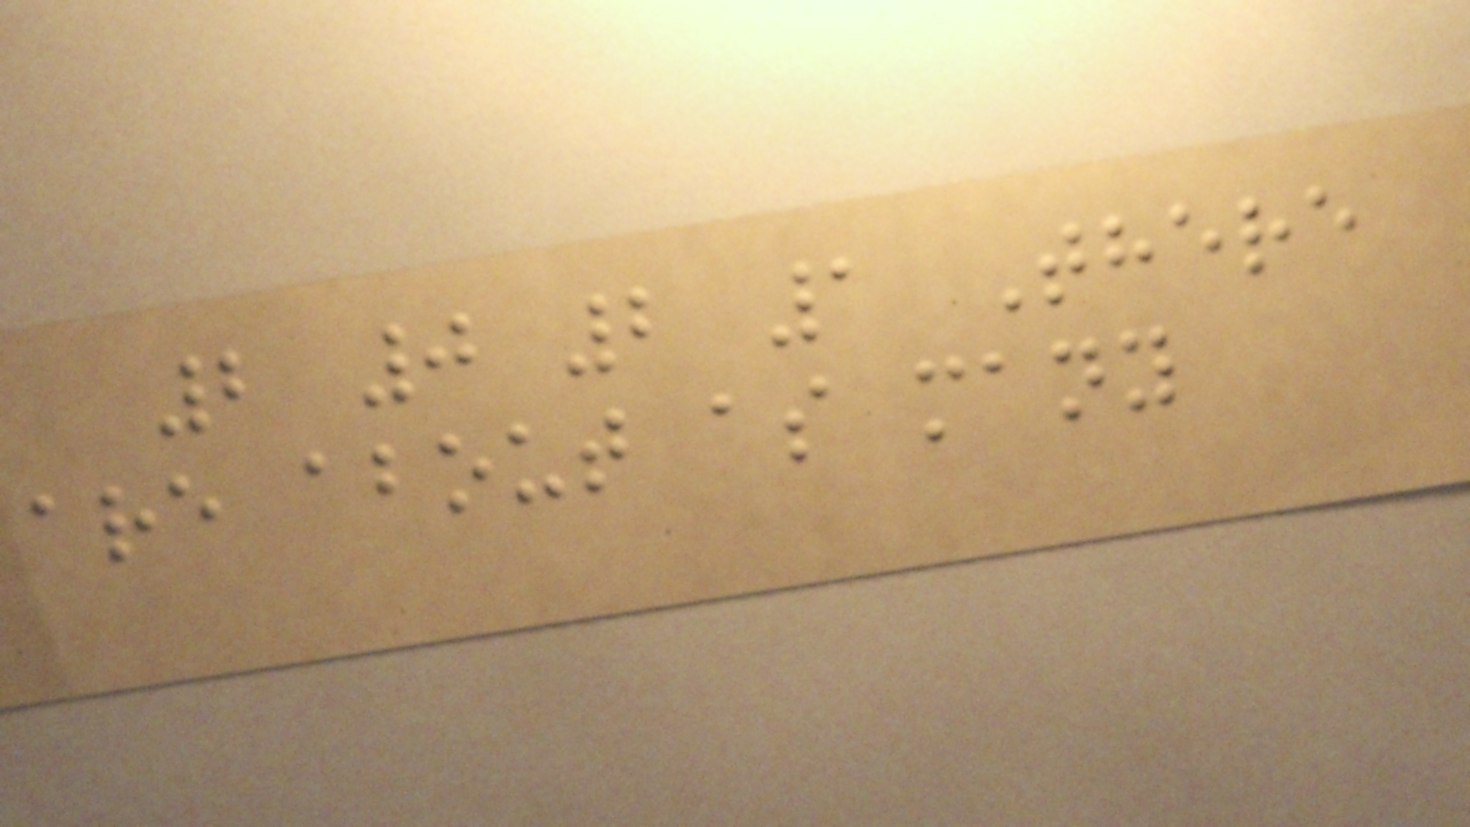2 0 2 1 There
are about as many
